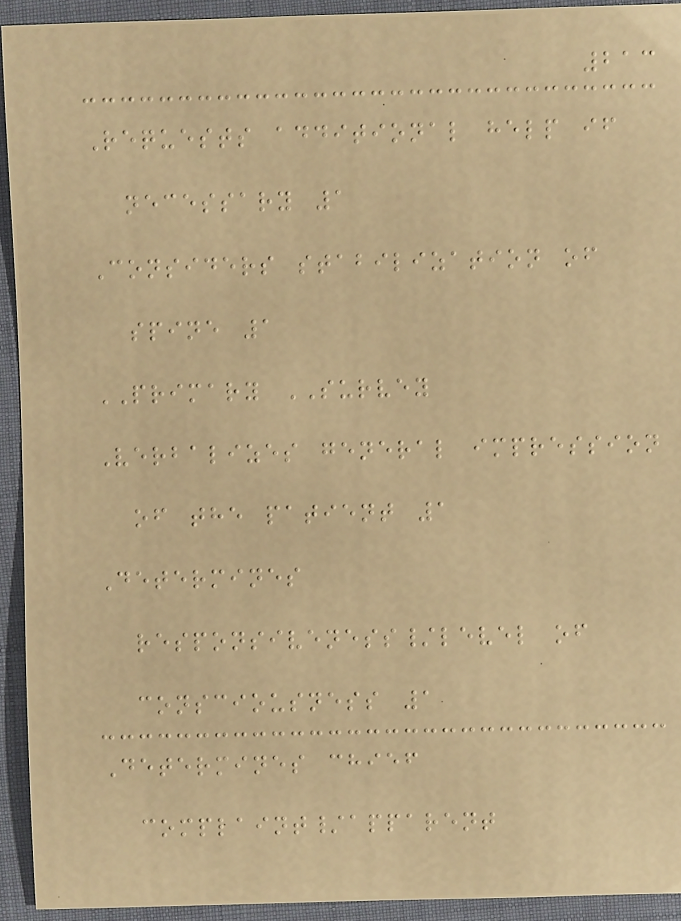213
Requests additional help if
necessary 1
Considers stabilization of
spine 1
PRIMARY SURVEY
Verbalizes general impression
of the patient 1
Determines
responsiveness/level of
consciousness 1
Determines chief
complaint/apparent
